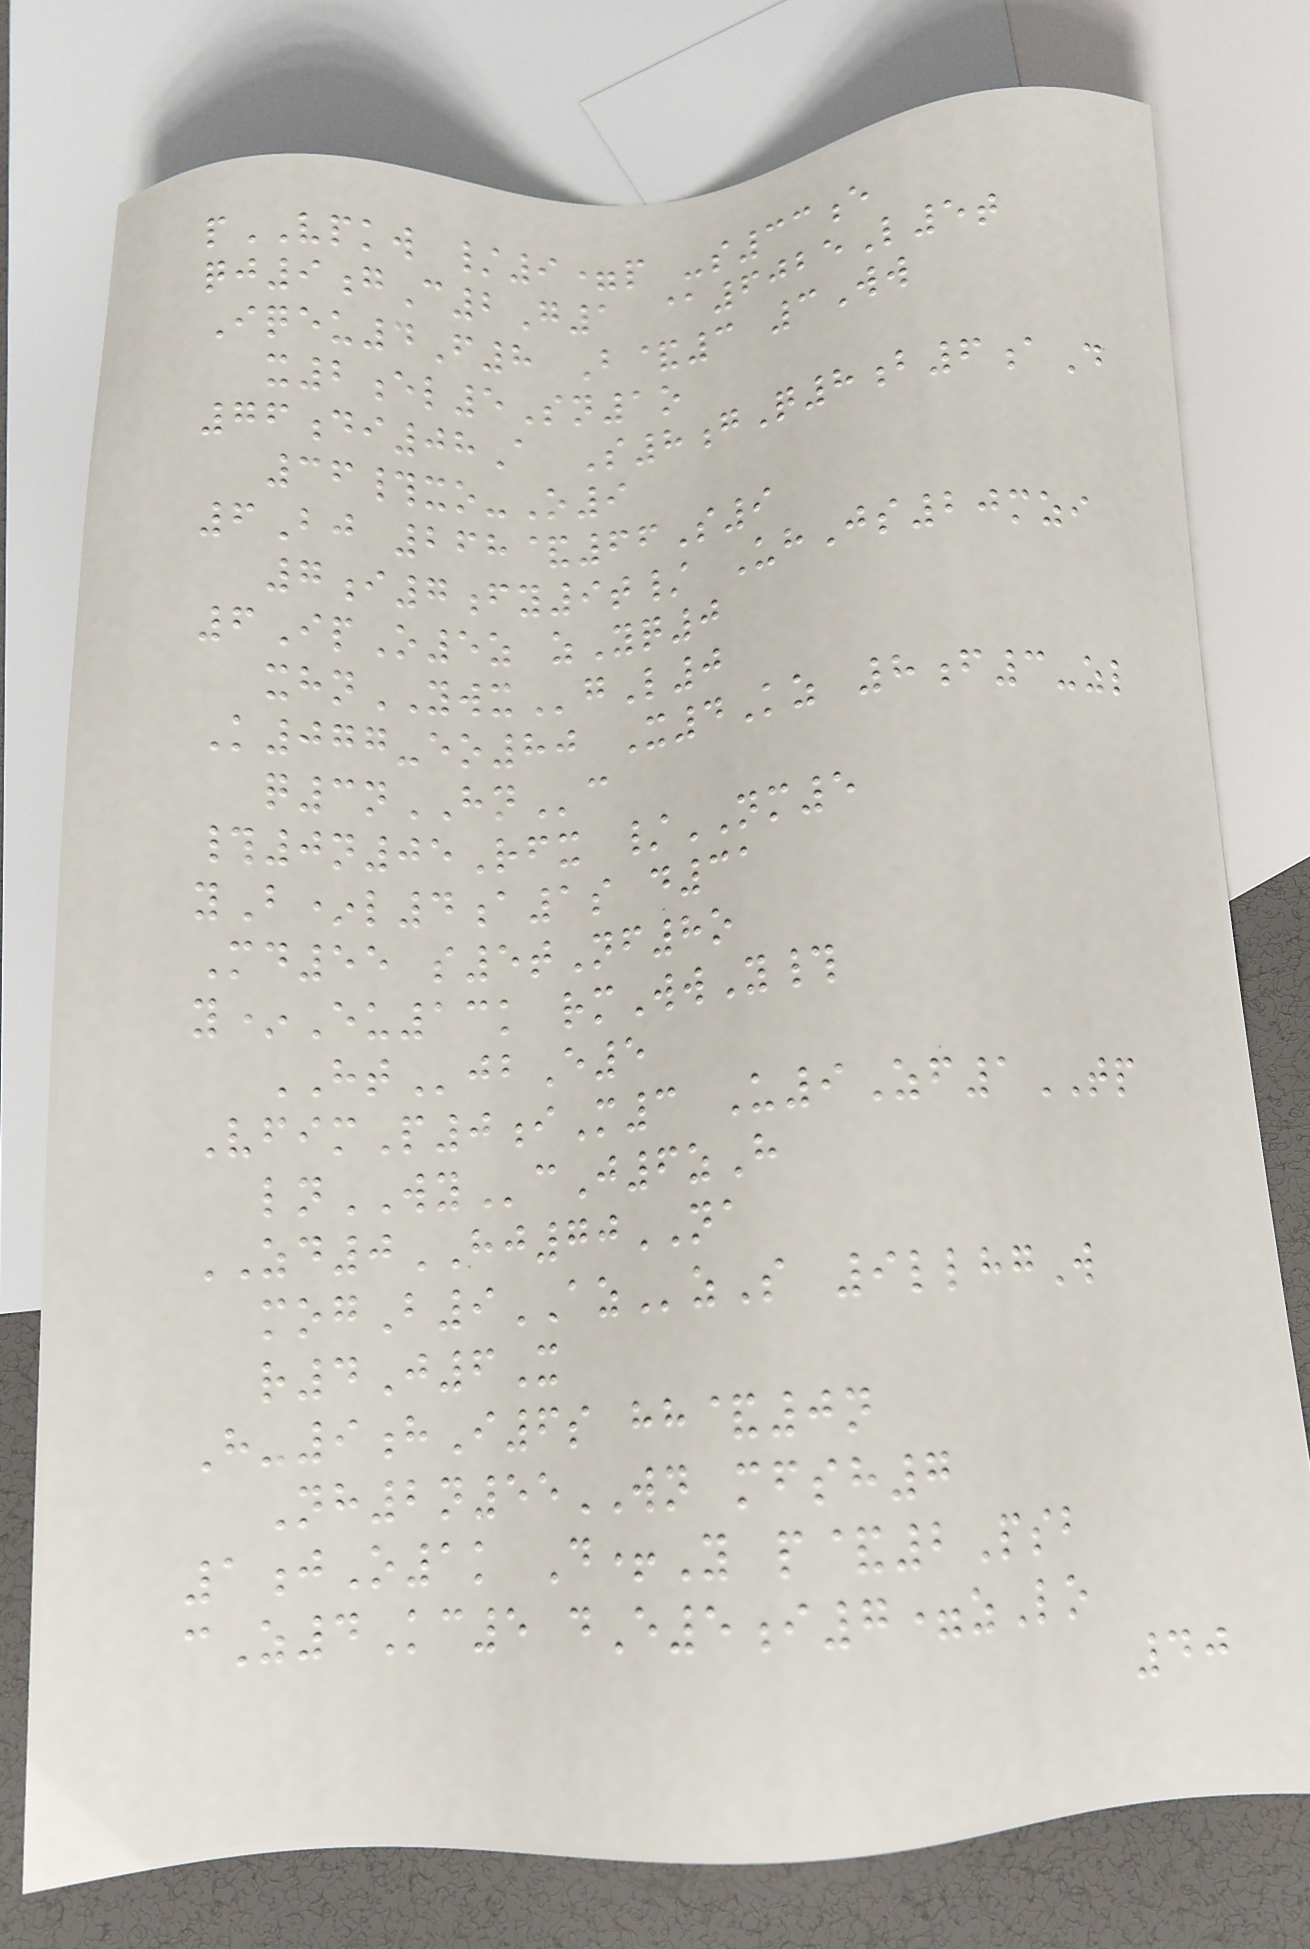pVPKW /9=p -s33e
qj9gC2G1 @6025L5t
Iqeu4F8 B&3 3Ww
x2el5Sn1o
76di08A S8gQ8b6aD
36#xo-O9
6Bj 268&66S9
7i7fy9t/ UhJs20mzi
6IpO5z zYq0
xhnYWXgL0
K077-eo80 X4Kz 8f3-zl
q3nHNc
#0n05Rfx /NM5
yB*l4a1s d31
Md55 s5tNf8o
y*Eu13k rmWwY#
HTjbE5
VfimP0iM3 U9Zf1TP
lnWYcJ6zH
ZD0HJ70NA
mogB9AZzS 9llhgW
r4J6X
H-9hI6s hh&0n
Nh2n55WN mfsh7
1jO1k D+Y p&2Psb
cZ4Kc5 dE5i7=zLo
40
